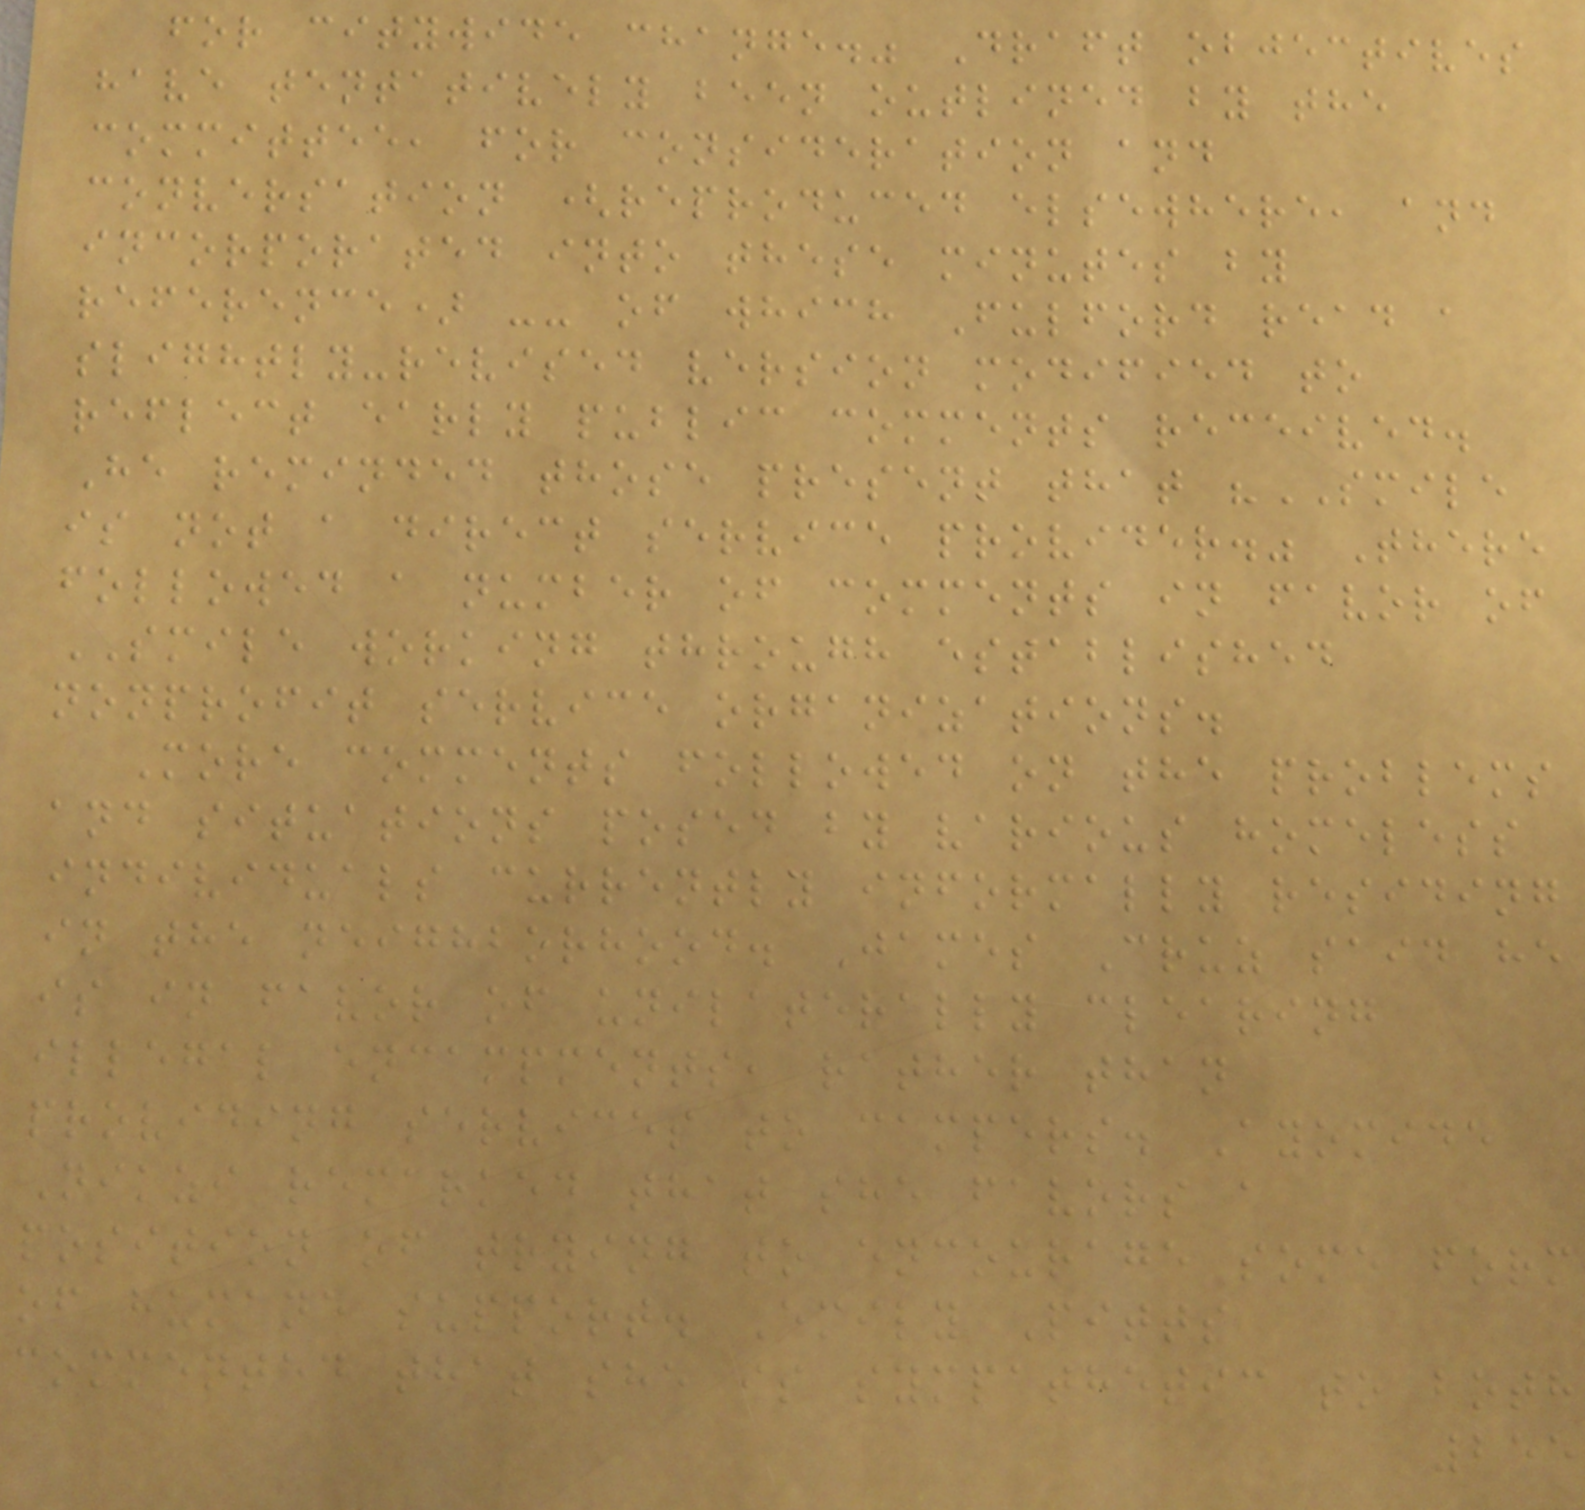for citywide change." Draft objectives
have tentatively been outlined by the
committee, for consideration and
conversation (reproduced elsewhere, and
incorporated into these minutes by
reference) -- of which Fulford read a
slightly-revised version modified to
reflect early public comments received.
He reminded those present that "SMILE
is not a direct service provider." There
followed a number of comments in favor of
SMILE working through established
nonprofit service organizations.
More comments followed on the problems
and situations posed by various homeless
individuals currently informally residing
in the neighborhood. James Cruz said he
is in favor of unilaterally clearing
illegal encampments, rather than
providing services to campers. Ayomide
Nikzi remarked that she favors a
position of trying to encourage some form
of humane support. Emily Pitts
commented that she is sympathetic to both
255
